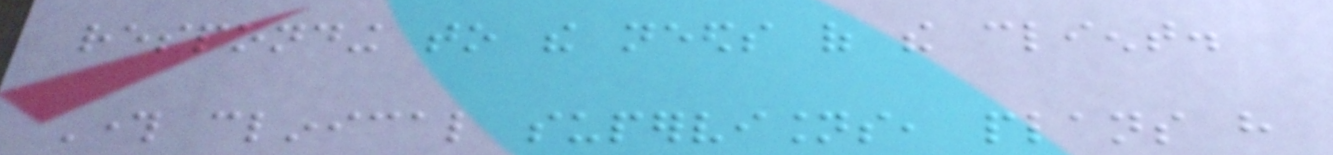responding to the needs of the client.
Through clinical supervisions, plans have
